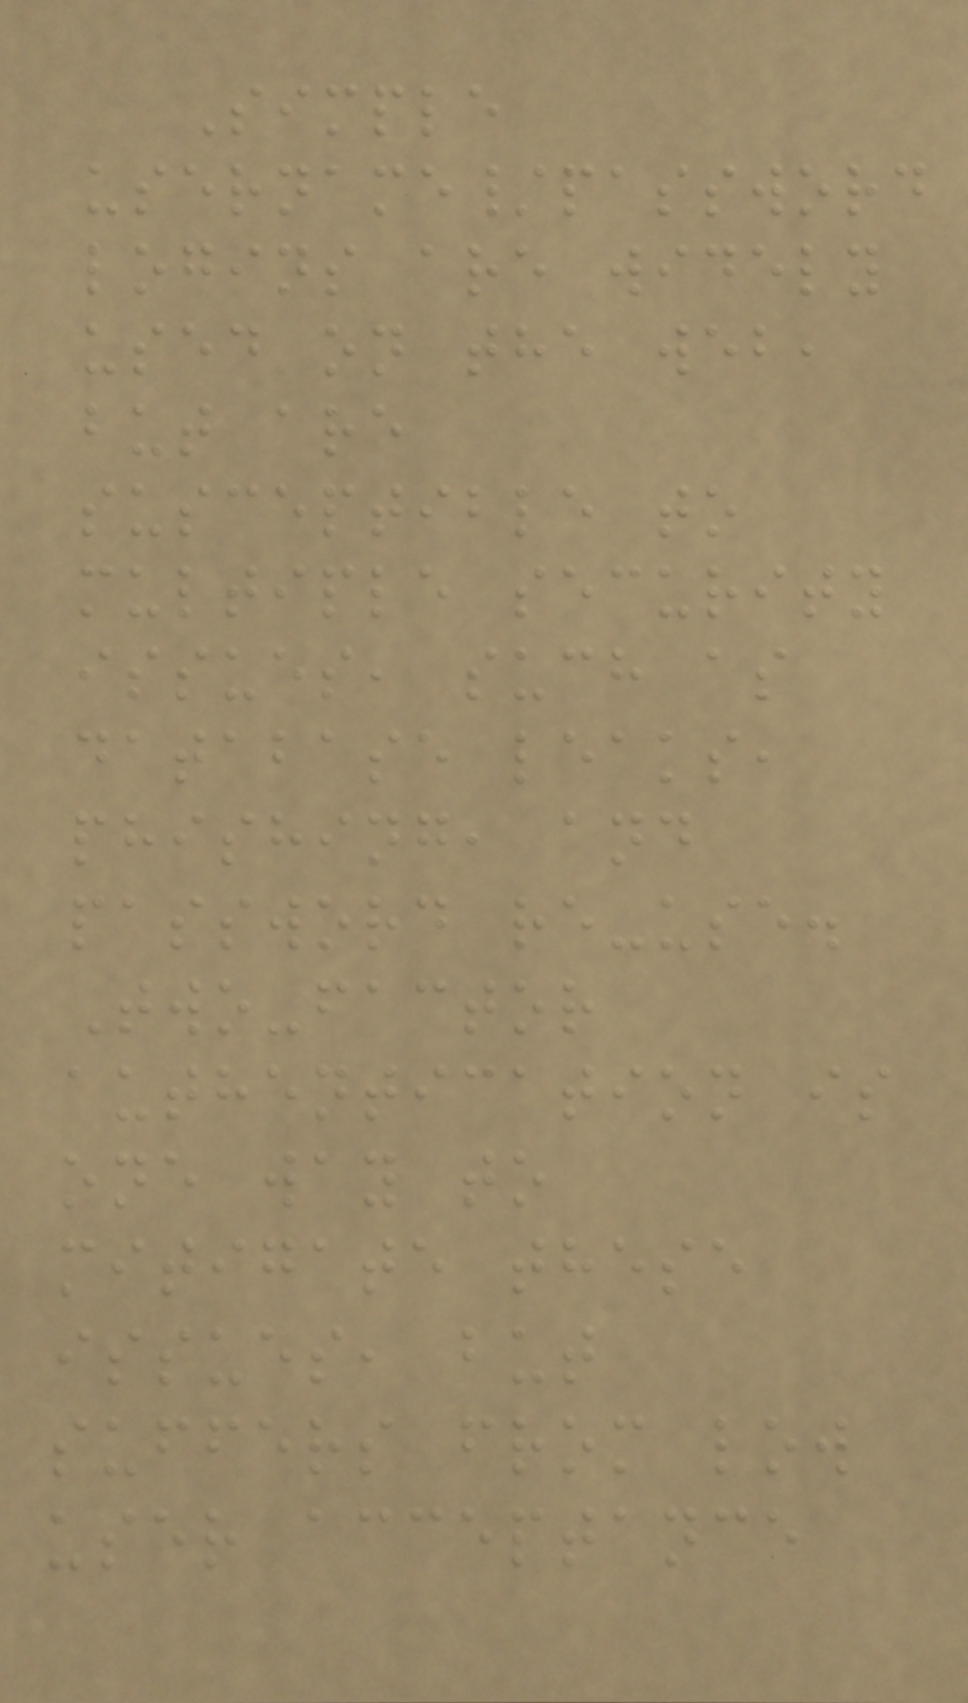Simple
username/password
logins are widely
used on the web,
but are
susceptible to
multiple security
issues, such as
database leaks,
phishing, and
password re-use.
Two-factor
authentication is
one way to
mitigate these
issues, but
suffers from low
user acceptance
